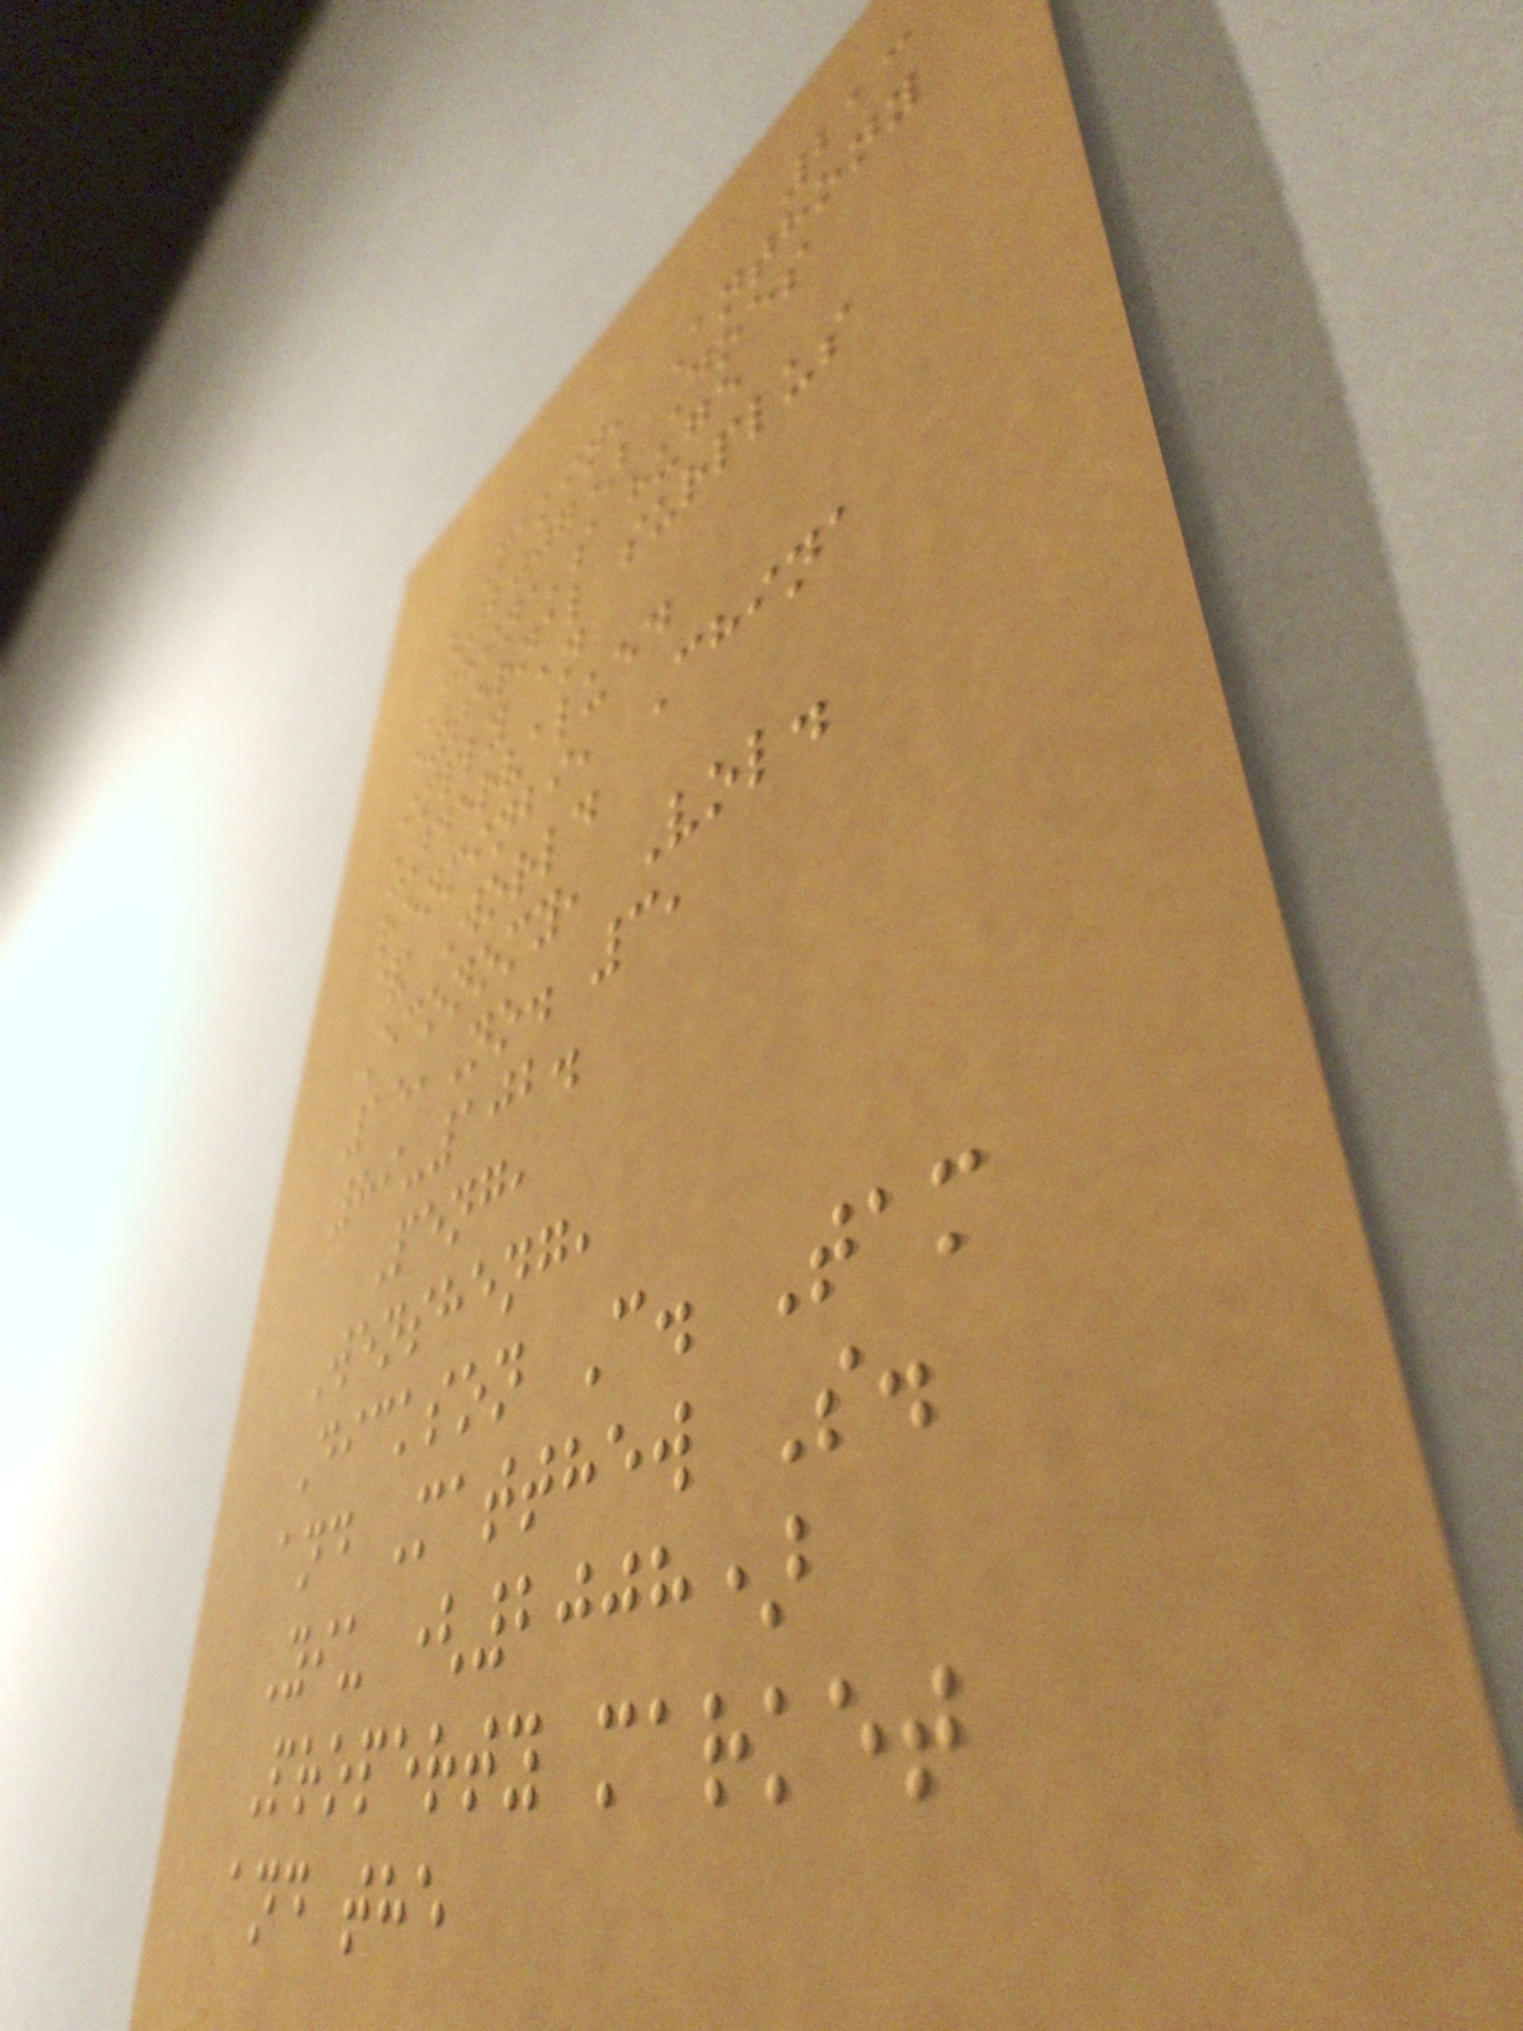213
Makin, Anthony
(2007) Does
China's huge
external surplus
imply an
undervalued
renminbi, China
& World
Economy, Vol.
15,No. 3,
89-102.
Peng,
Wensheng,
Dickson C. Tam
and Matthew S.
Yiu (2008)
Property market
and the
